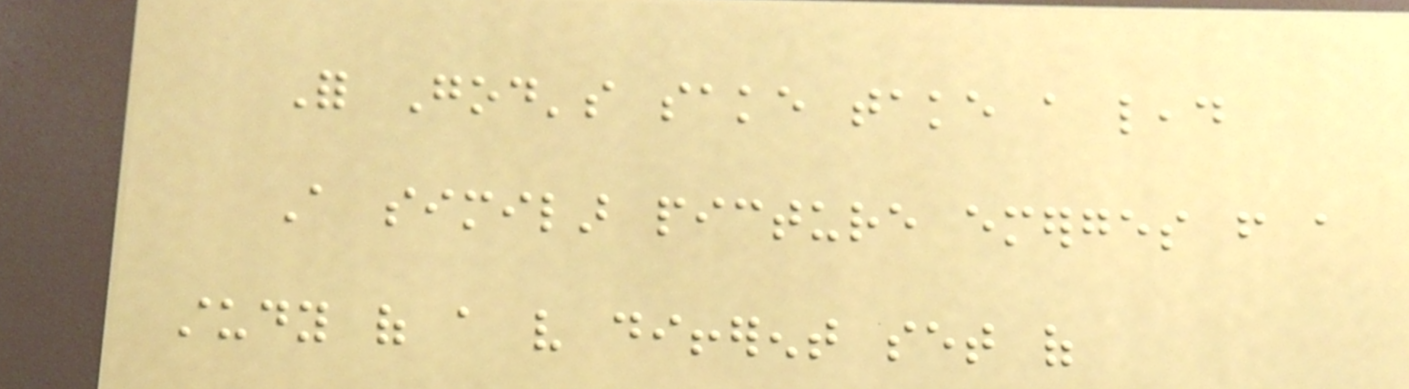For God's sake take a lead
A similar picture emerges from a
study of a very different set of
